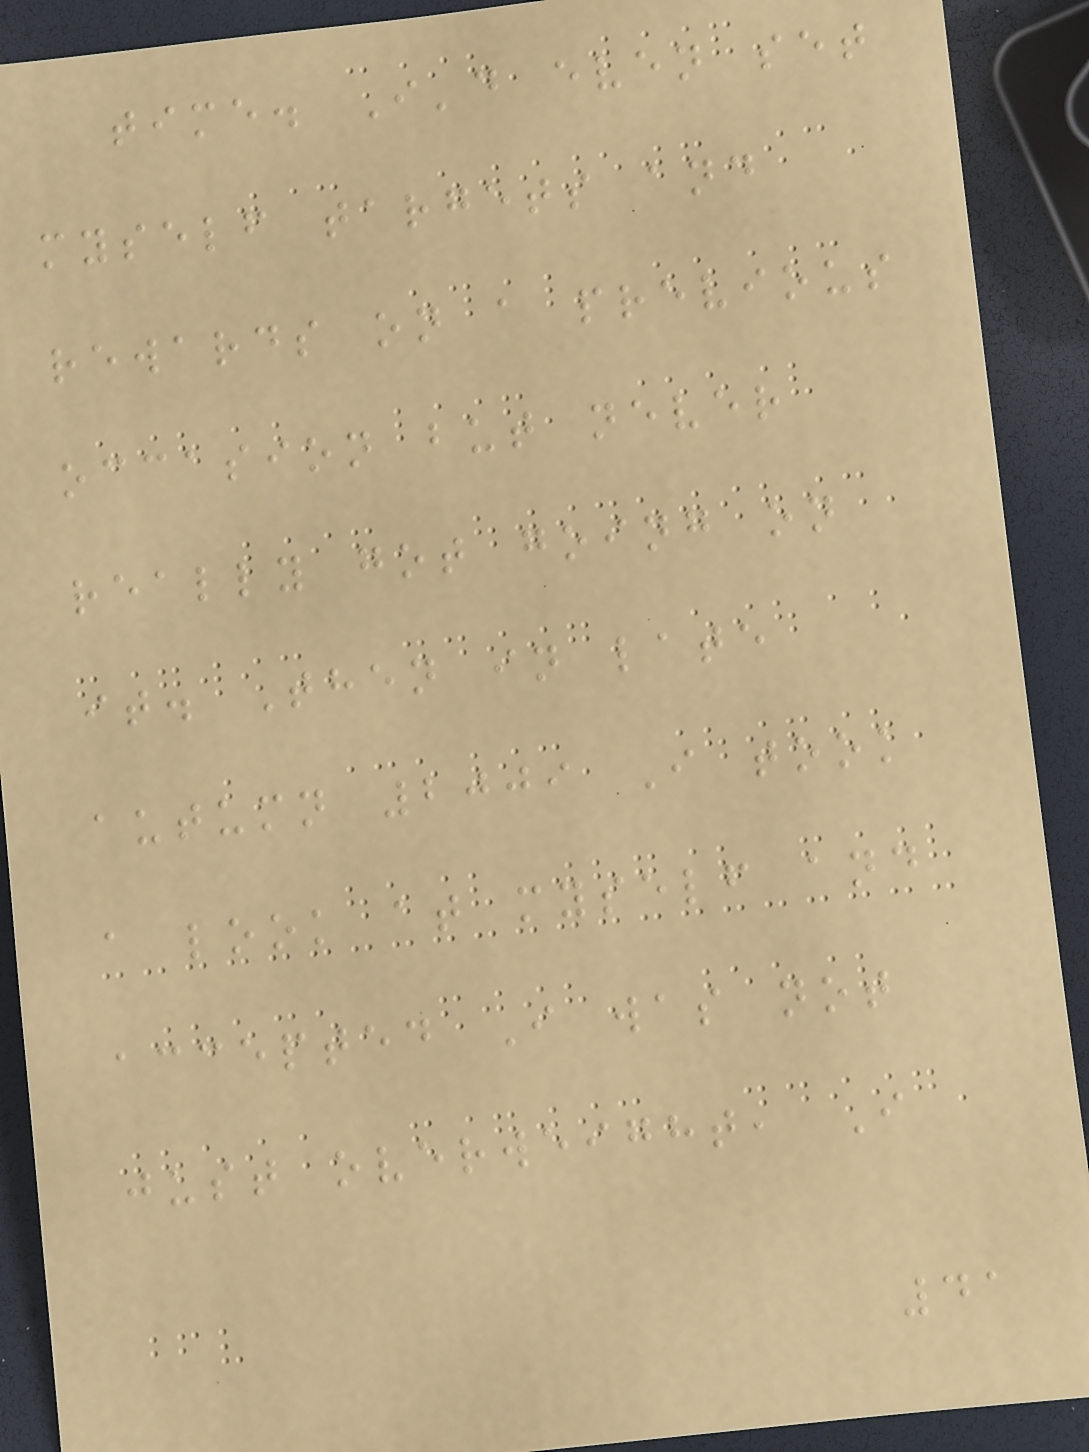time. I'd even set
myself targets and
rewards on a previous
occasion but never
really got going on
it. Then in late
autumn 2009 I took
a look at myself and
accepted I was not
just overweight, I
41
